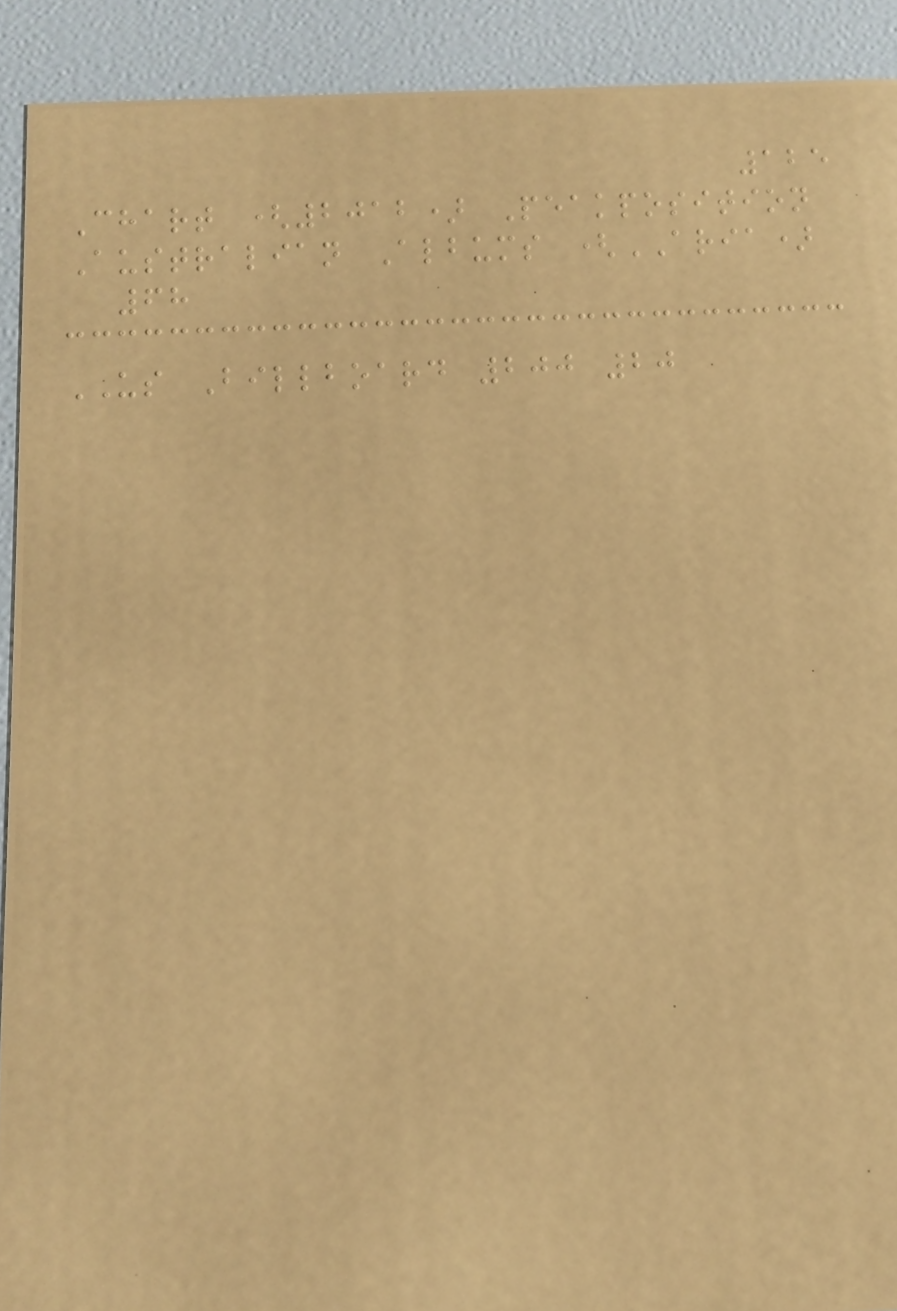125
Chart (2012) Peakposition
Australian Albums (ARIA)
68
US Billboard 200 20
